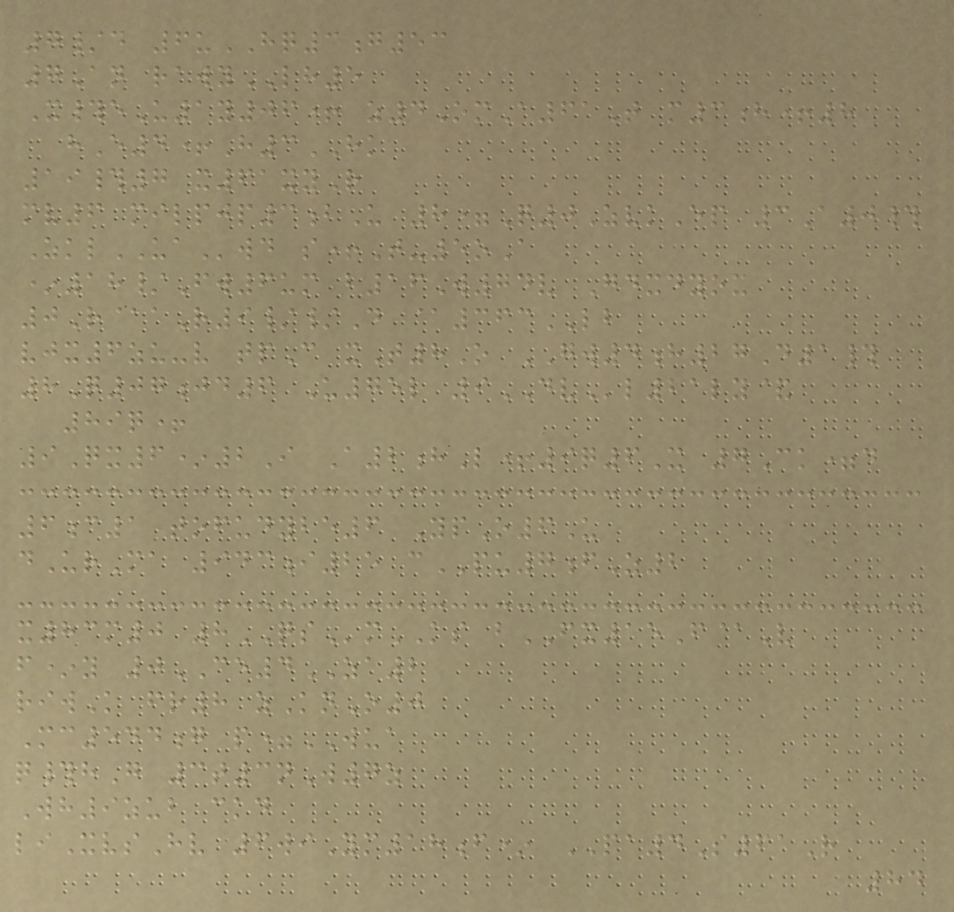7/d 6uHQ3g53
7An rawyLH5
X#eU1y06+ z4OmA61T m3h+8
hE4+H3HK
19#7 x61xyR
mv6 milpjp3bU 8=Q0ZvkEp 3A0#
ZklUAwd s+T-5oA
*18/Fw6um b16W74v Gdxdyox
0R@aR9//D @363LB
vjx6zu-v tpC xT8O GW4h27D1#
8Q07jd6 U75l 9DVl21ly&
89q+
9Qx6*2I A2hL+9q6X 7Ck=d
6c1 tofudybe6 YpO6U
dUrMa 943i25 cPU7fZ2
x83m0 8QSmKS bFX15F@V
f*y 0CE4ZA2
riwK fr8 zKnO0
Mc544g p=WUA
q#hG 3t3nW7z
Wh9zub ckd
liXvsHv 6wiYm18f* PA4S61R
84
